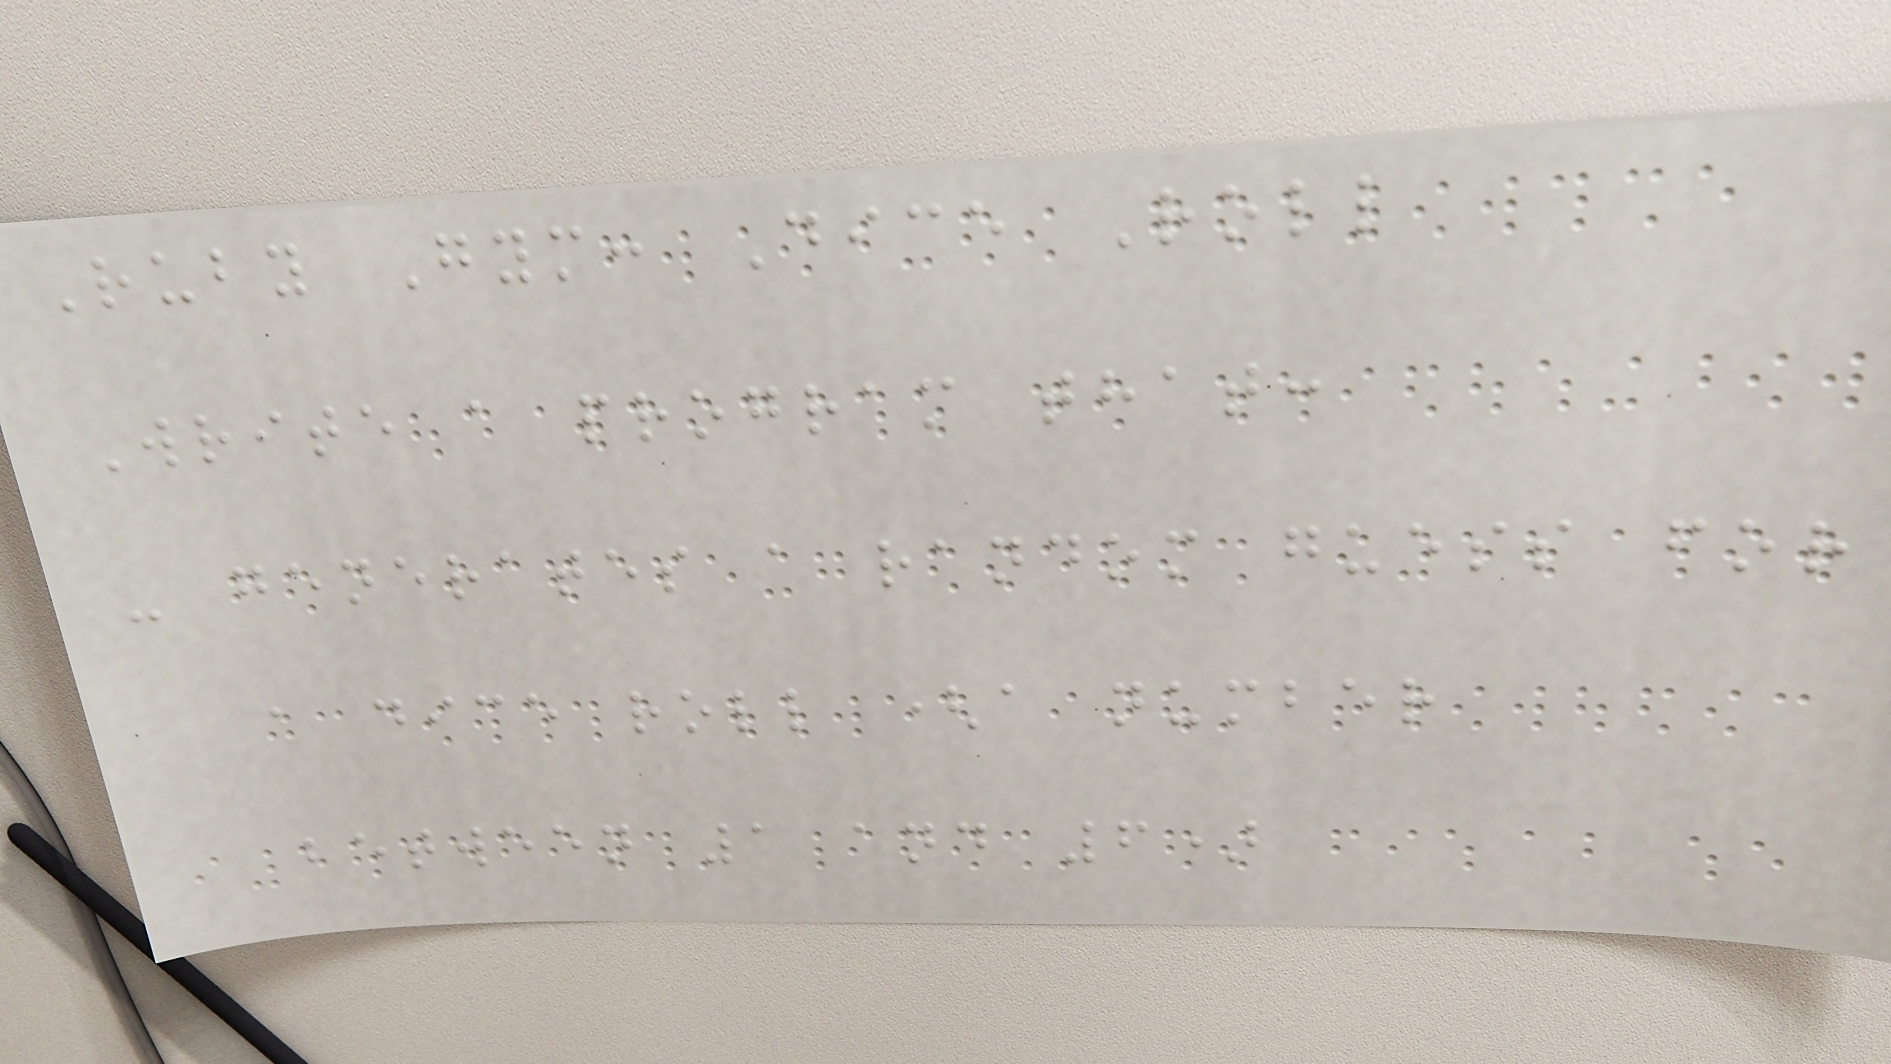Ruby Gym: Dice Roll
Write a program that:
- generates a random guess for
a dice roll (a number
between 1 and 6)
